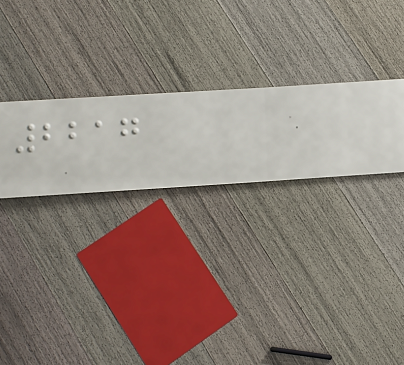2217
